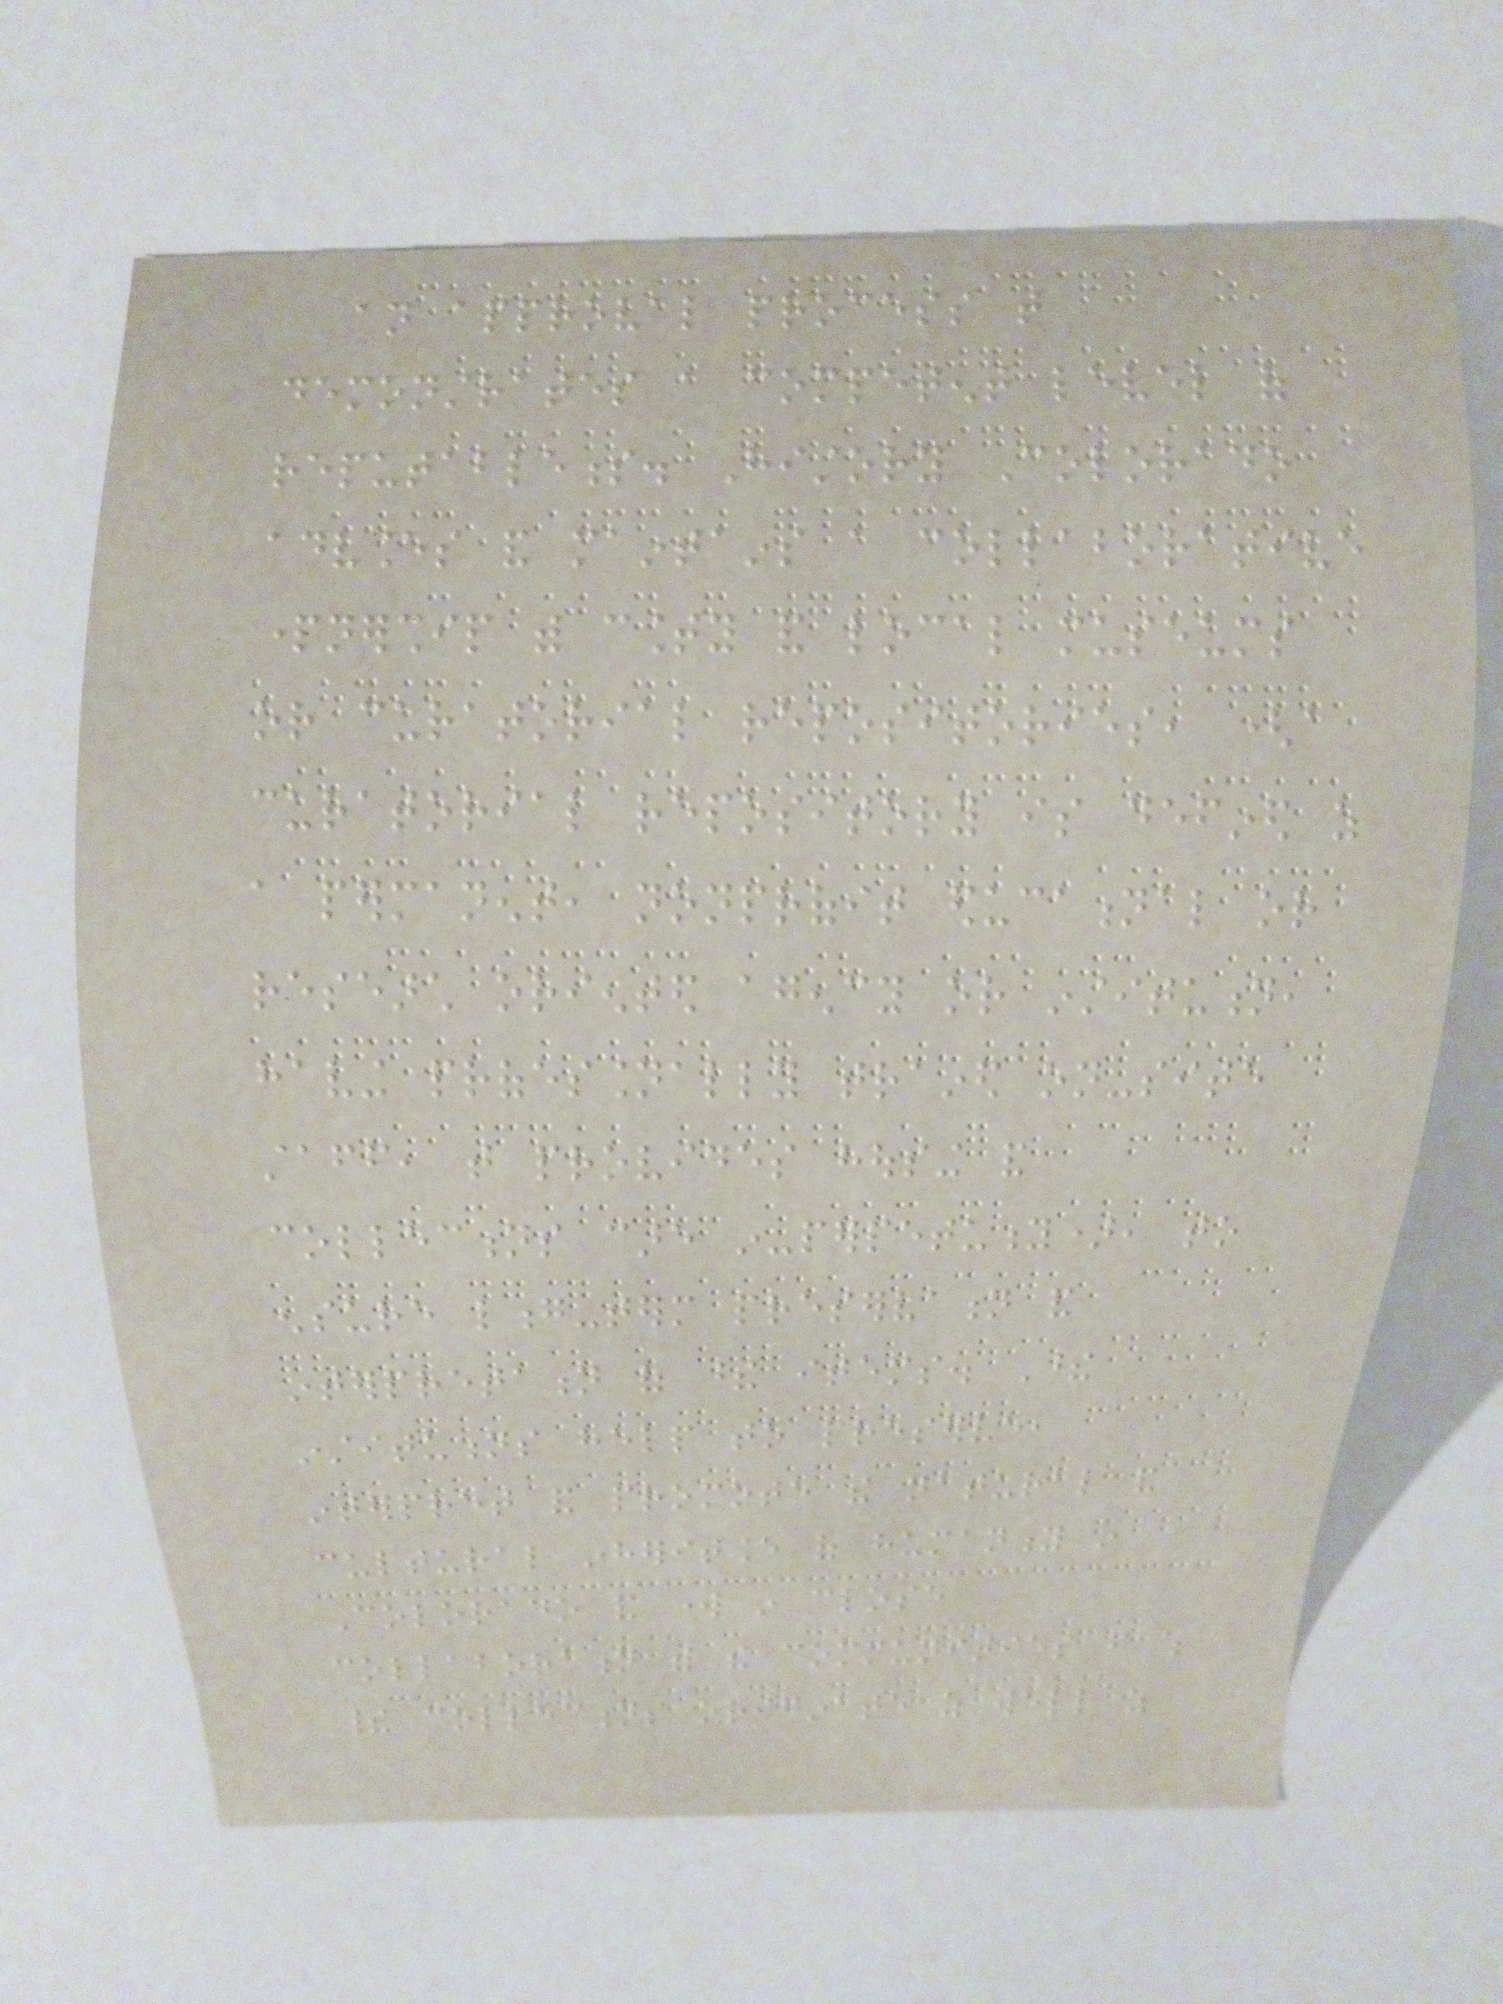an approval process that
demonstrates a competent level of
reputableness. History Colorado
advances and maintains a collaborative
partnership with county and local museums
or curatorial repositories, (a
curatorial repository is defined as
a permanent, nonprofit educational or
research oriented agency or institution,
having professionally trained on-site
staff, that provides housing and
collections care in-perpetuity), to
ensure long-term preservation and
interpretation of these items. These
institutions help to preserve,
interpret and promote the natural and
cultural inheritance of humanity in
Colorado and work in close
collaboration with the communities from which
their collections originate as well as
